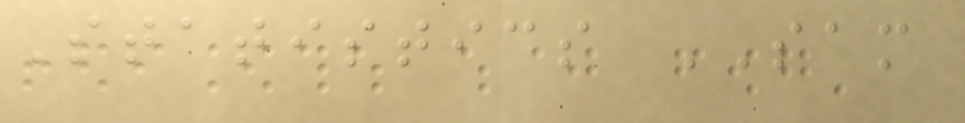Statistics SAM
